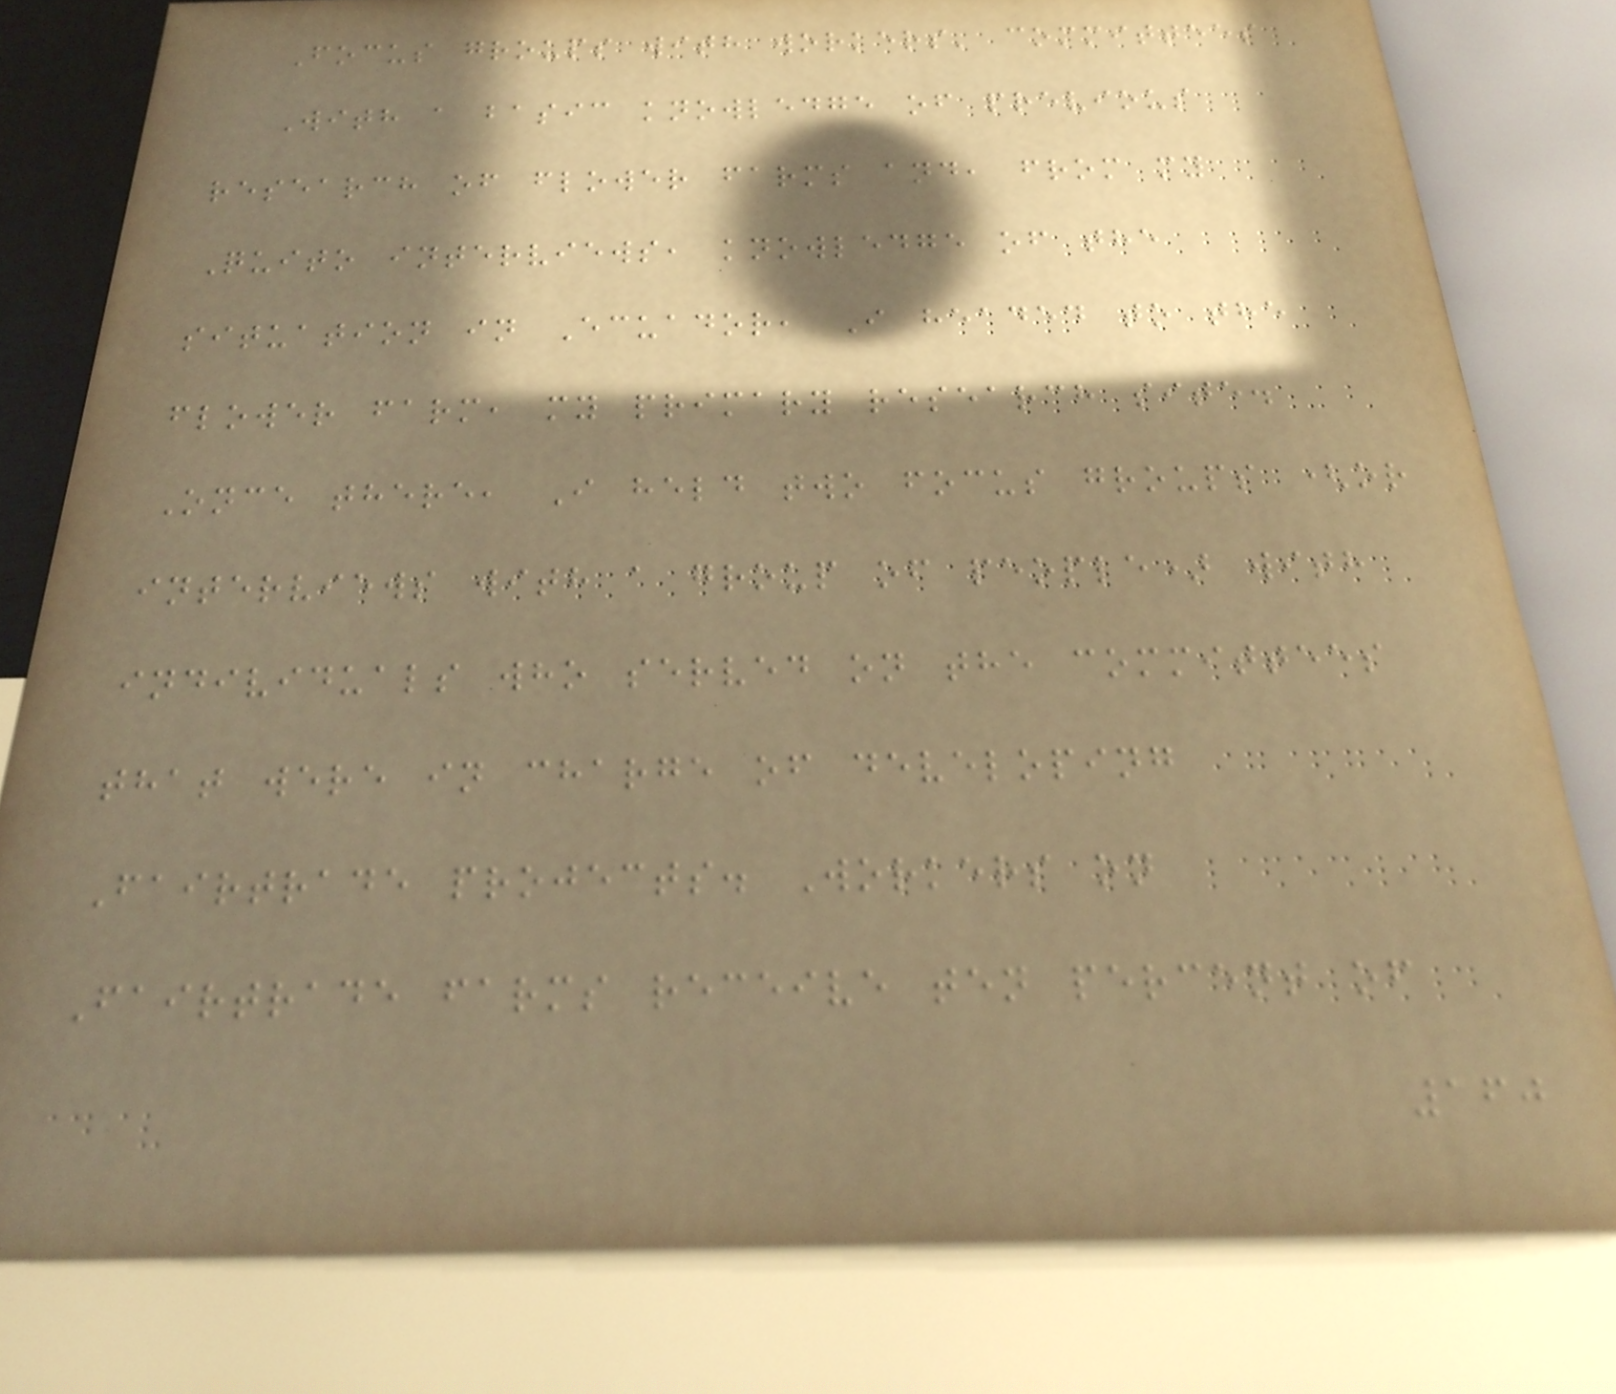Focus groups with workers' committees
With a basic knowledge of previous
research of flower farms and, from my
Quito interviews, knowledge of the
situation in Ecuador, I headed to the
flower farm, my primary research site.
Once there, I held two focus groups (or
interviews with a group of people) with
individuals who served on the committees
that were in charge of developing
Fairtrade projects. Workers on
Fairtrade farms receive ten percent of
160
